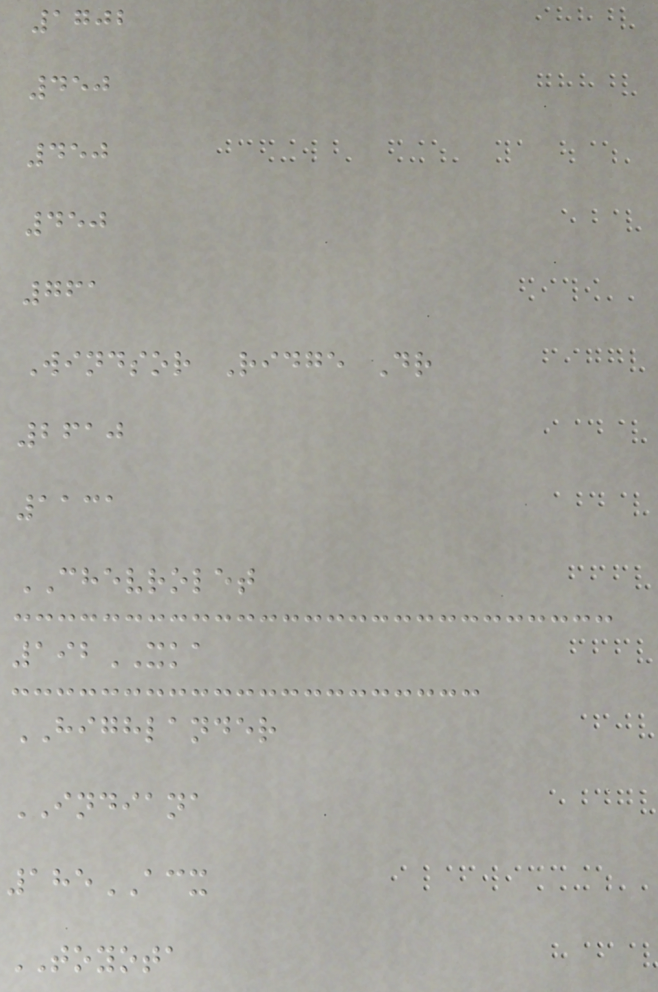1702
450
450
450
761
Windsor Ridge Dr
2610
1131
CHEVROLET
192XKA
HIGHLANDER
INDIANA
185ACX
TOYOTA
